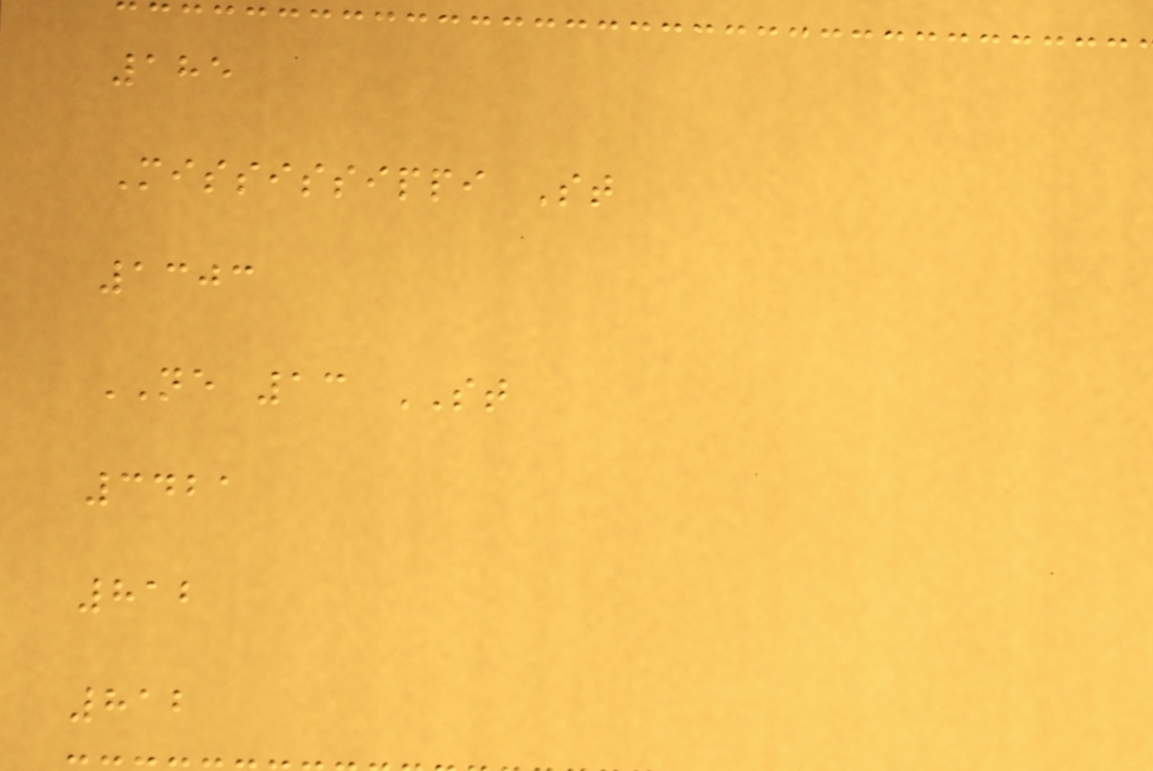185
Mississippi St
1303
NE 13 ST
3421
812
812
